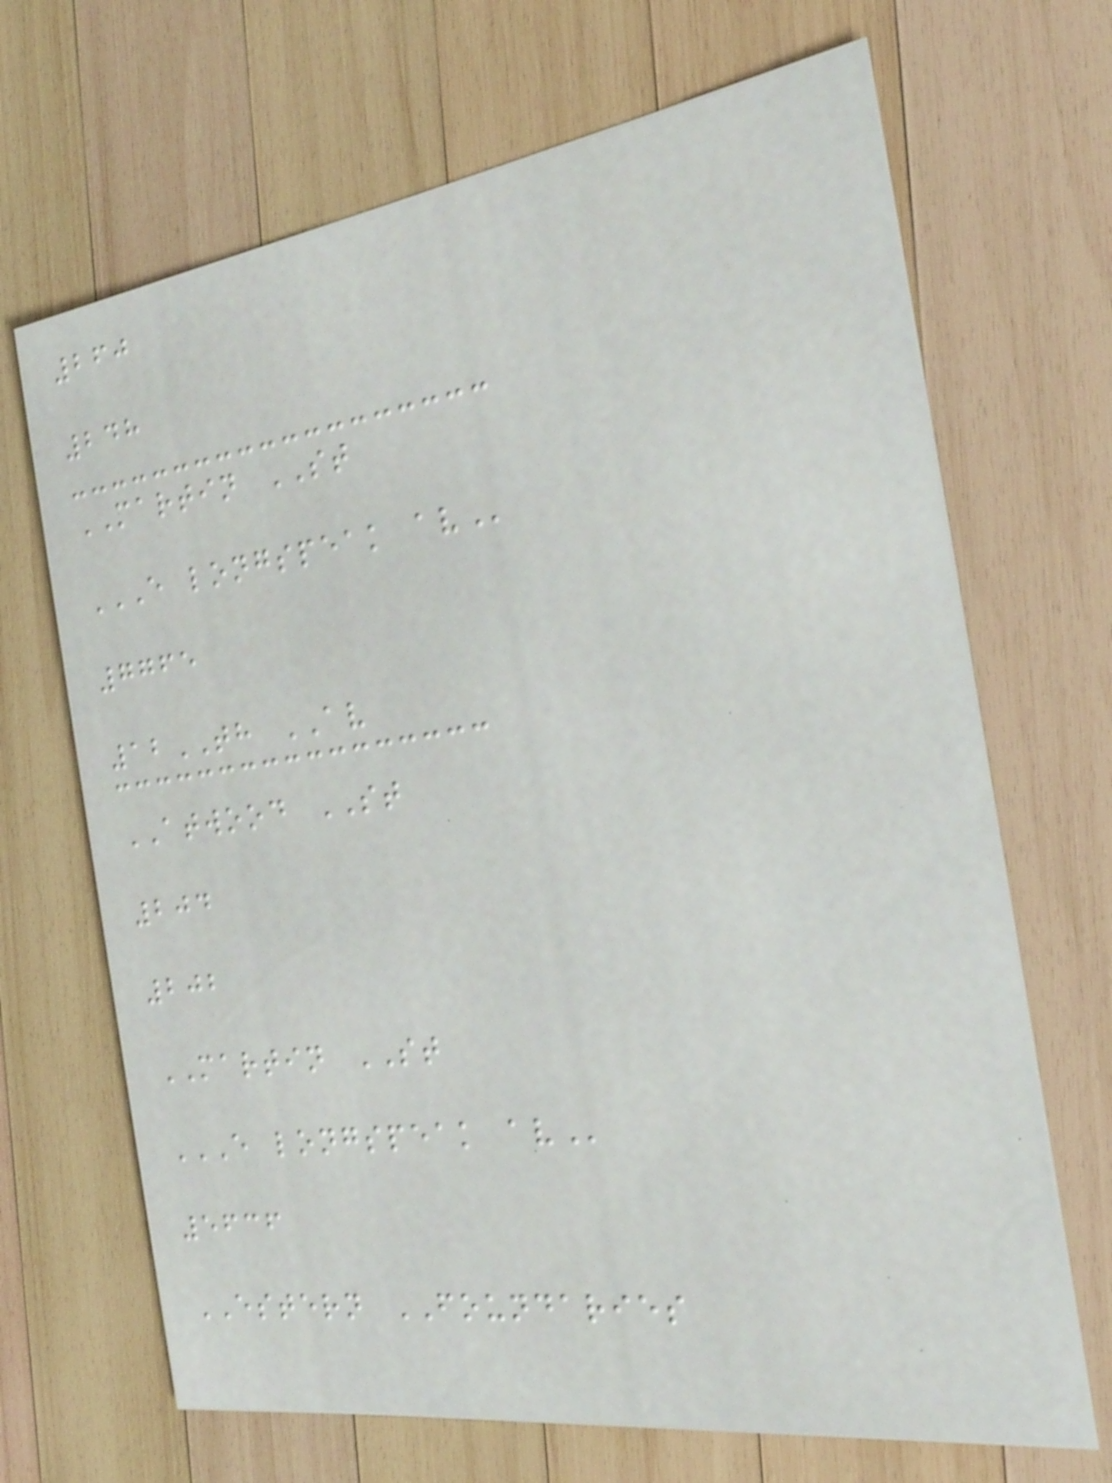260
248
MARTIN ST
E LONGSPEAK AV
7765
12TH AV
ATWOOD ST
204
202
MARTIN ST
E LONGSPEAK AV
5636
ESTERN FOUNDARIES
